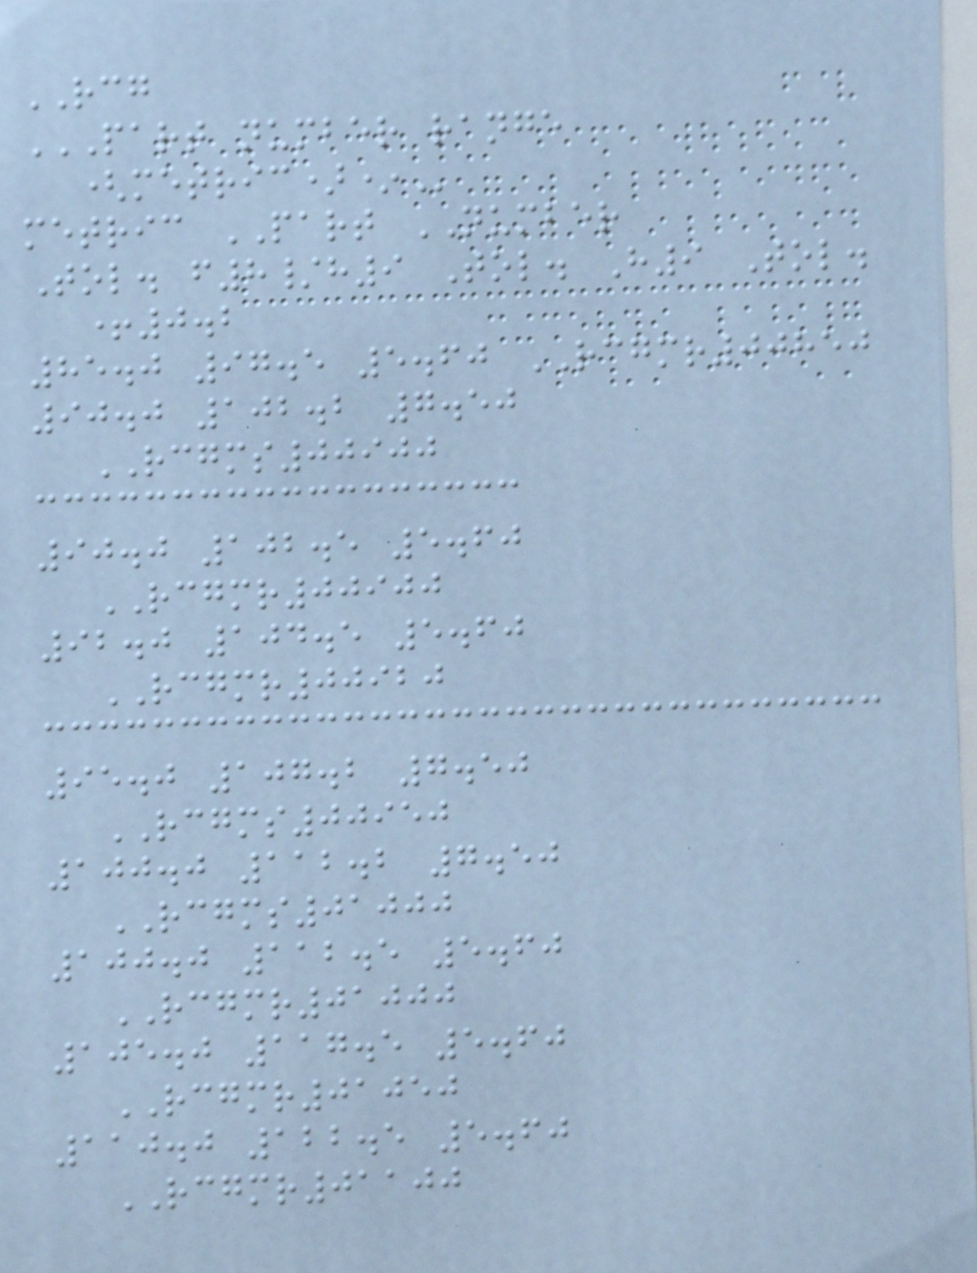RCG
PART NUMBER RANGE
(METRIC)*
metric PART NUMBER
Tol. f8/h9 Tol. H9 Tol.
+0.2
85.0 97.5 5.60 RCGMR00850
90.0 102.2 7.50
RCGMS00900
90.0 102.5 5.60
RCGMR00900
92.0 104.5 5.60
RCGMR00920
95.0 107.2 7.50
RCGMS00950
100.0 112.2 7.50
RCGMS01000
100.0 112.5 5.60
RCGMR01000
105.0 117.5 5.60
RCGMR01050
110.0 122.5 5.60
RCGMR01100
